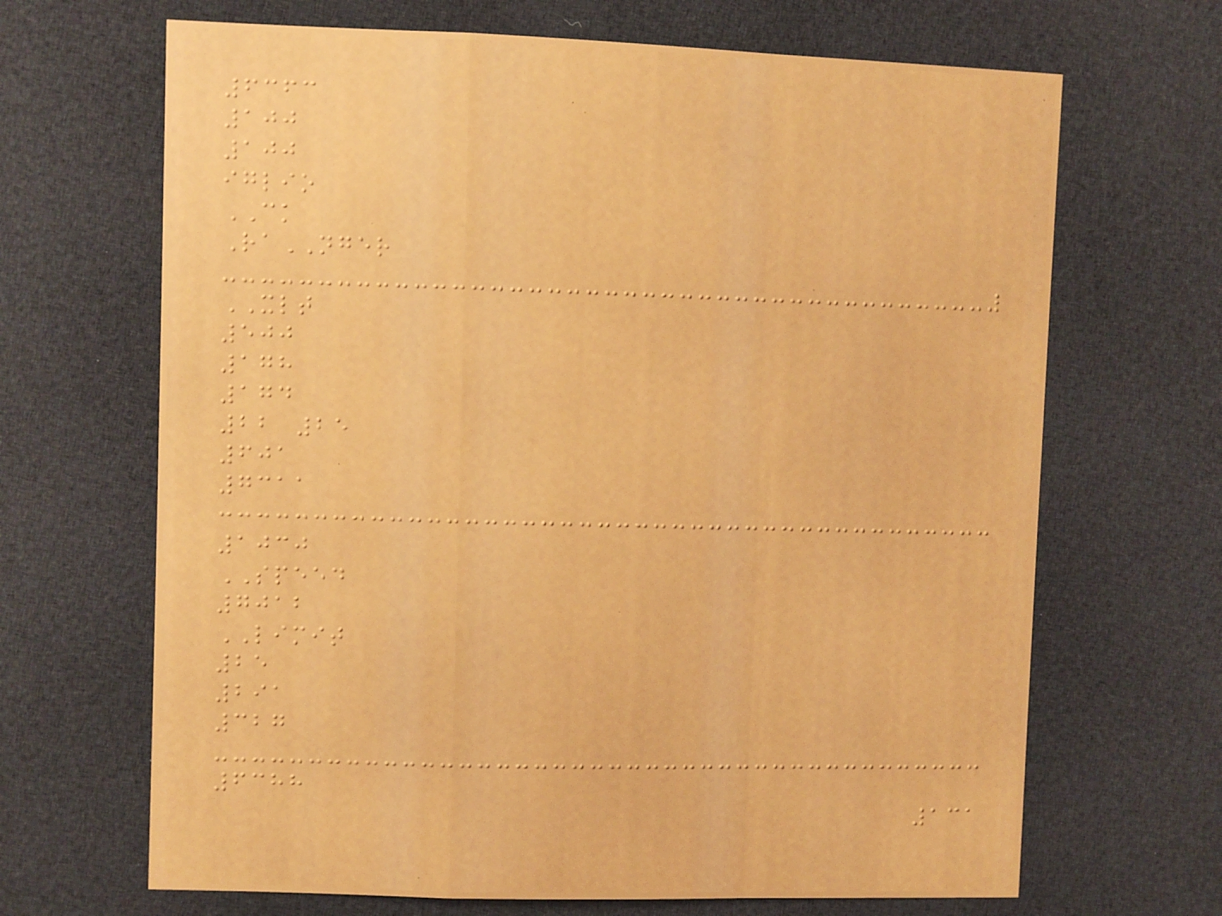6363
100
100
iglio
CK
RaNGER
XLT
500
178
174
22 25
601
7311
1030
SPEED
7012
LIMIT
25
291
327
6388
131
